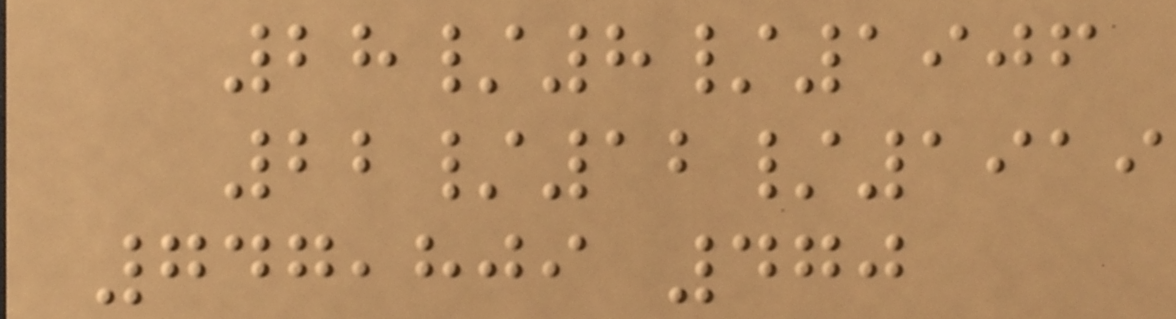28/8/1906
22/12/1919
747,809 470
